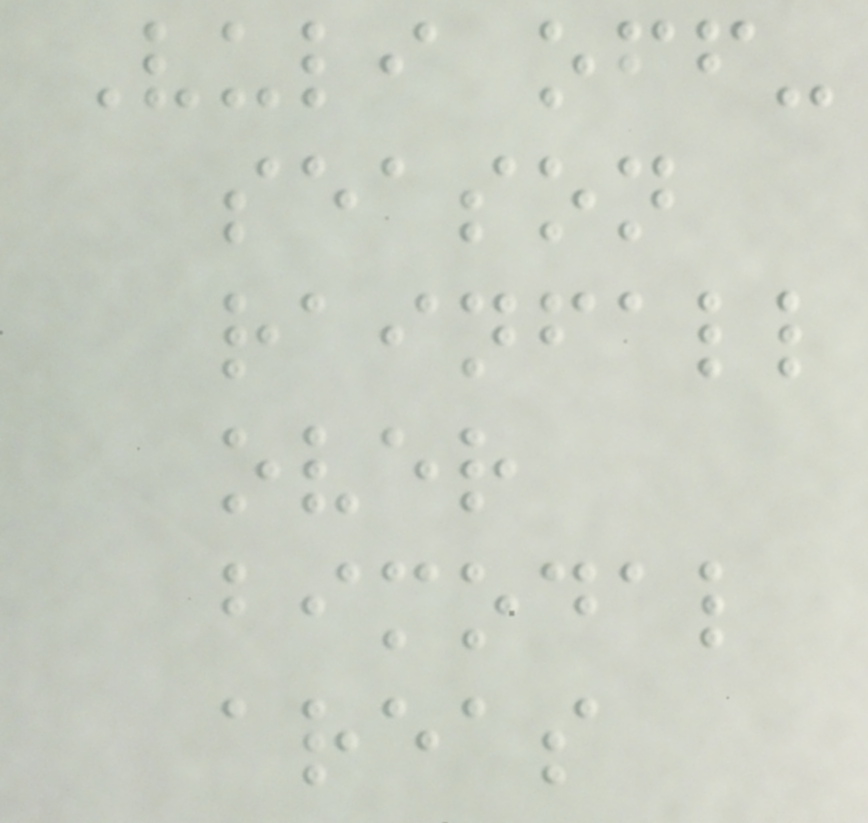Vuli off-
season
rainfall
over
bimodal
areas
